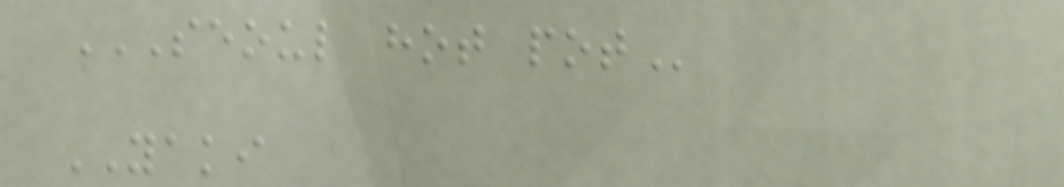SEOUL HOT POT
YAKI
